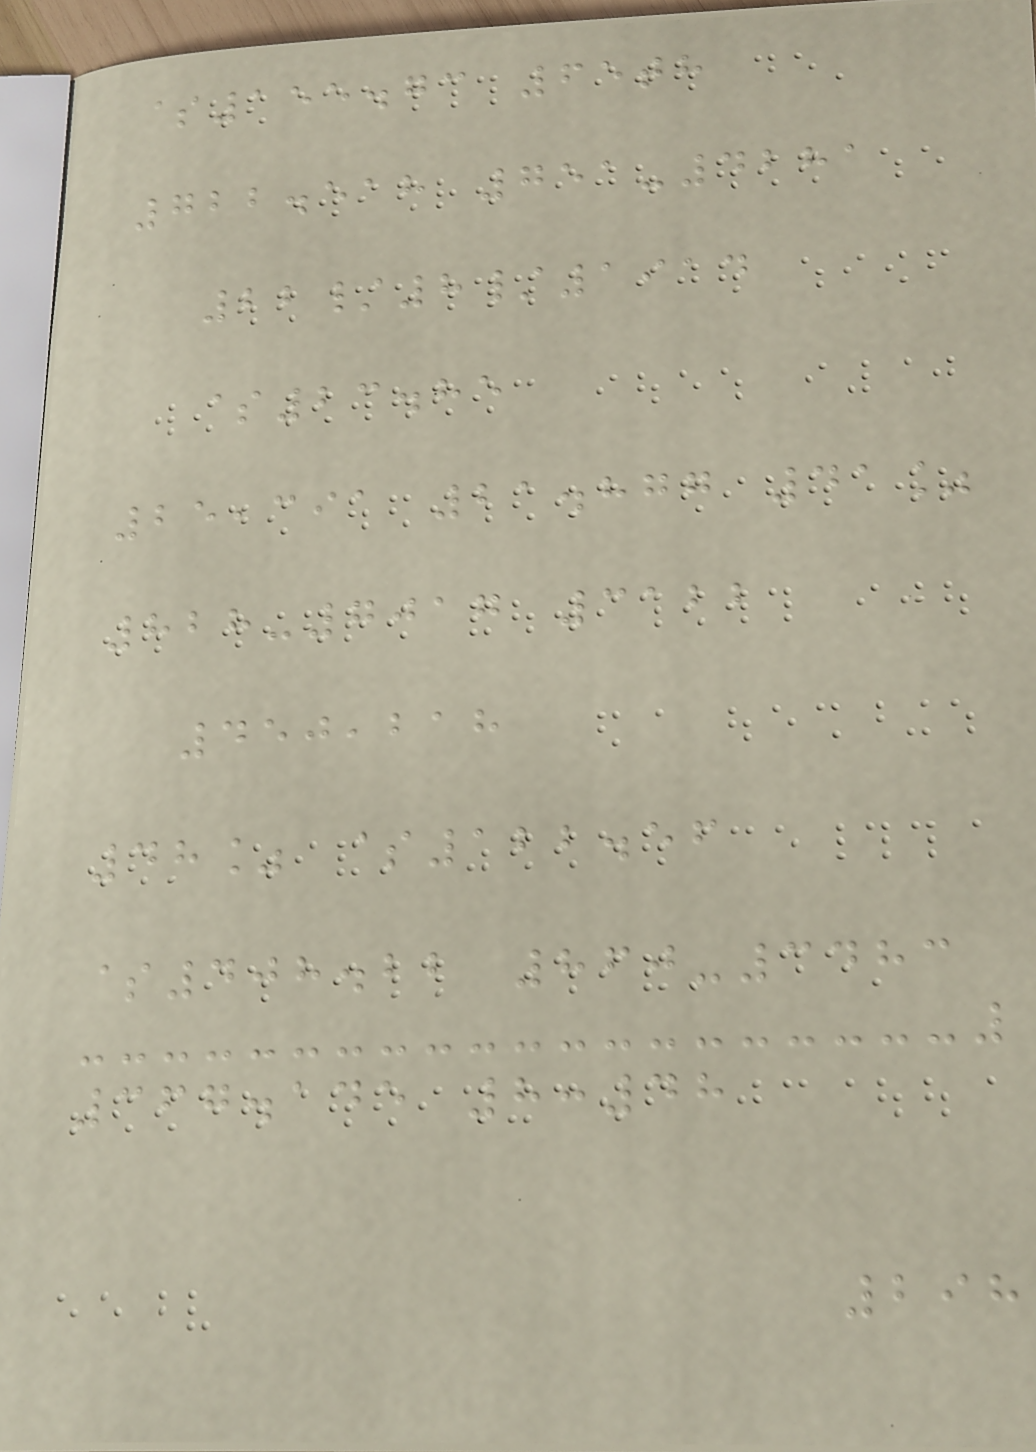$155.73 65th
722.518 751-4281
22/8/1914
$23.85
25,391 21.877 41%
828-7017 3122
450,218
48% $122.56
$408.22 860-3483
367.145 8:48
298
